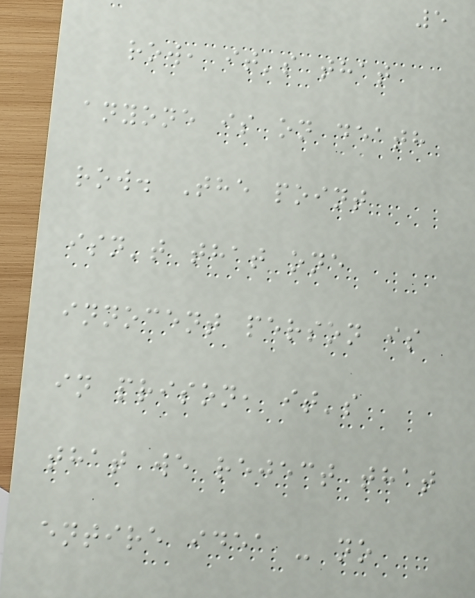5
row, it's that
anyone is on death
row. The point
isn't that one
innocent person is
in prison, it's
that we reject that
entire idea - no
